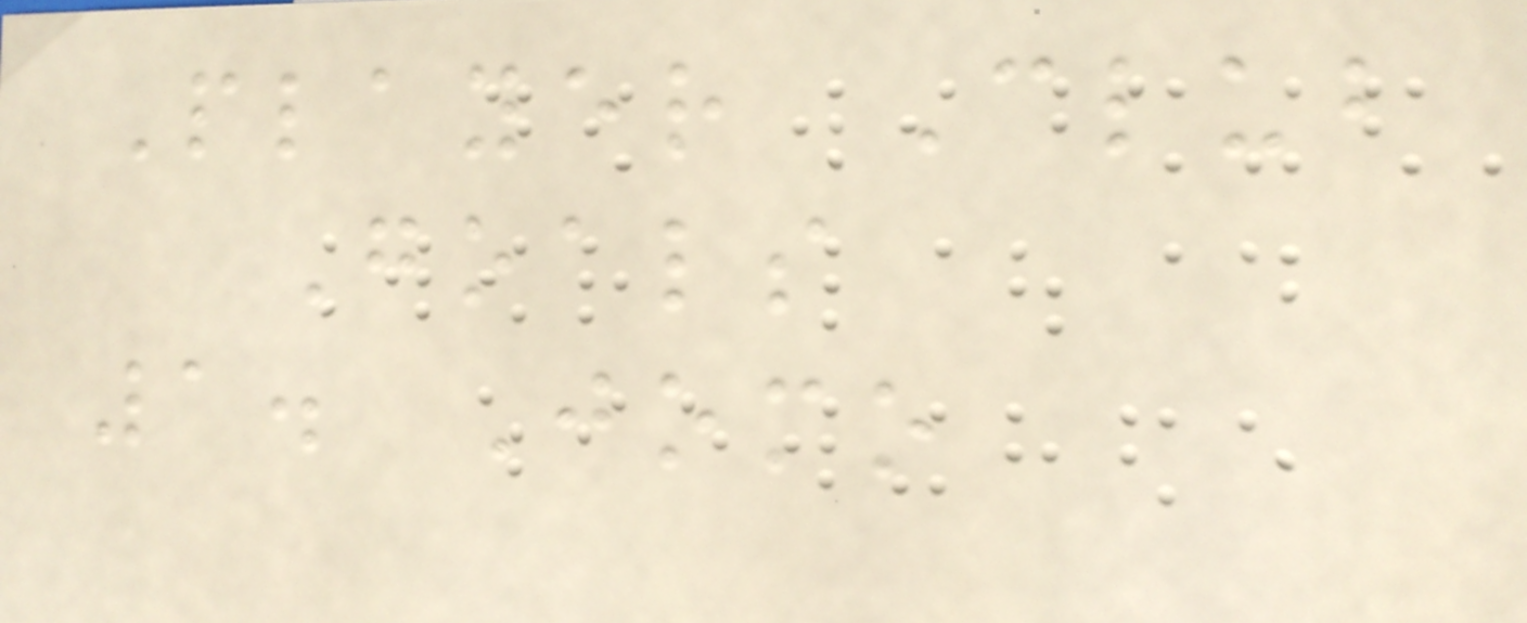Player Club
Goals
1. Jomo
